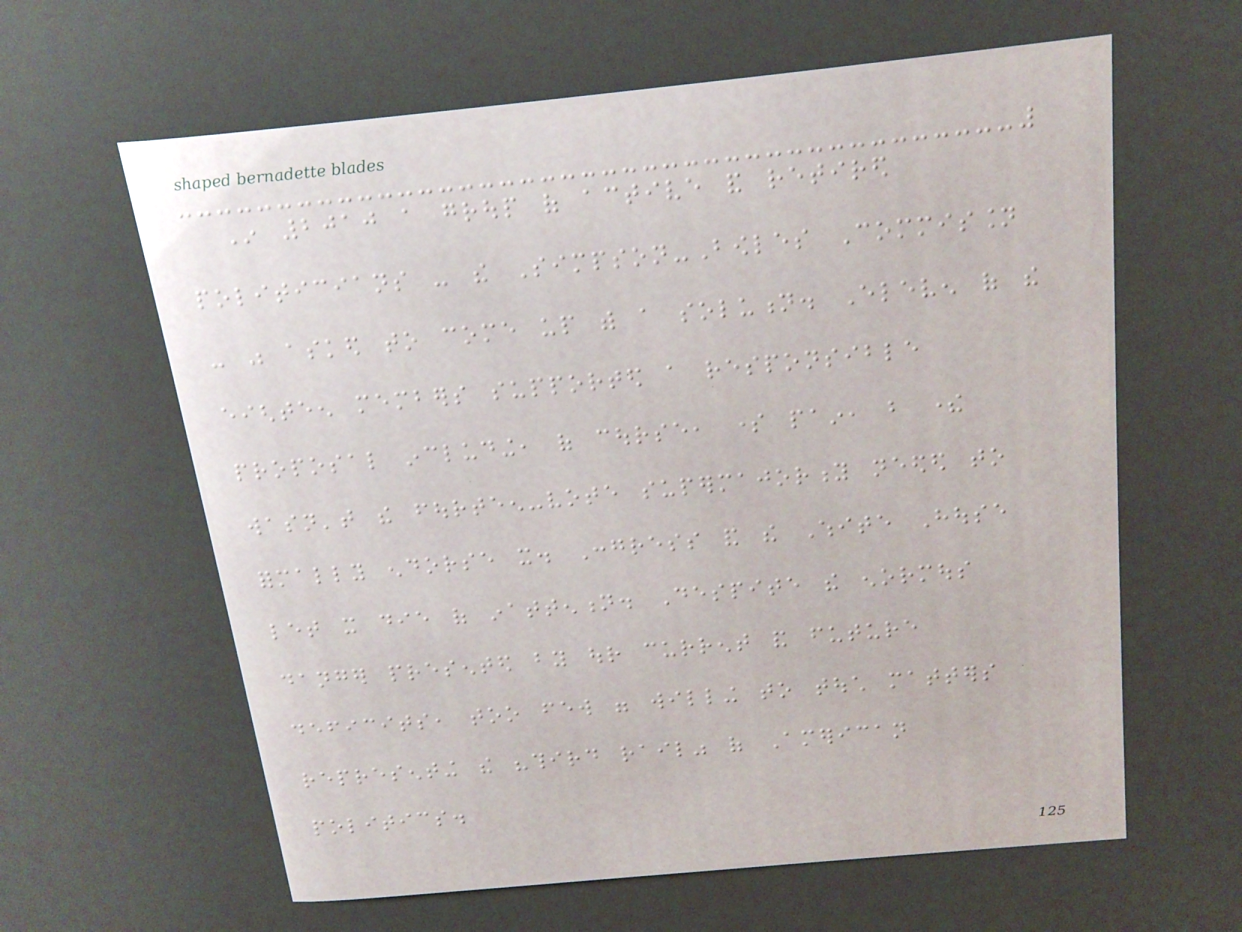In 2010 a group of active and retired
politicians - the Simpson-Bowles Commission
- was asked to come up with a solution. Eleven of the
eighteen members supported a responsible
proposal including, of course, some pain, but there
wasn't the fourteen-vote supermajority needed to
formally endorse it. Congress and the White House
let it die of inattention. Despite the enormous
danger presented by our current and future
deficits, too few were willing to touch matters
representing the "third rail" of American
politics.
